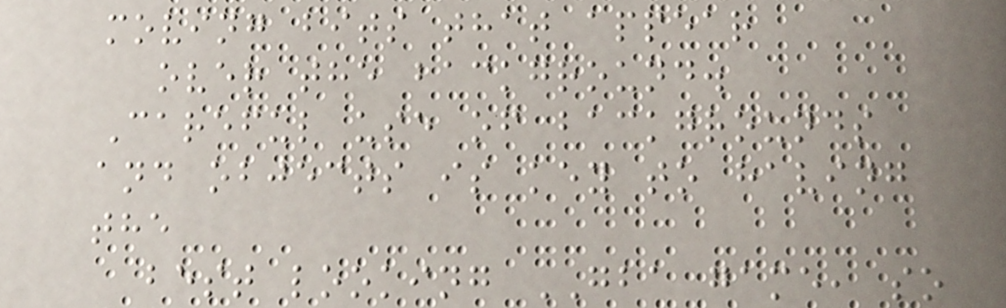moving bits that appear
over the background.
Careful use of backgrounds
and objects is key to having
the
best looking GBA game, so
